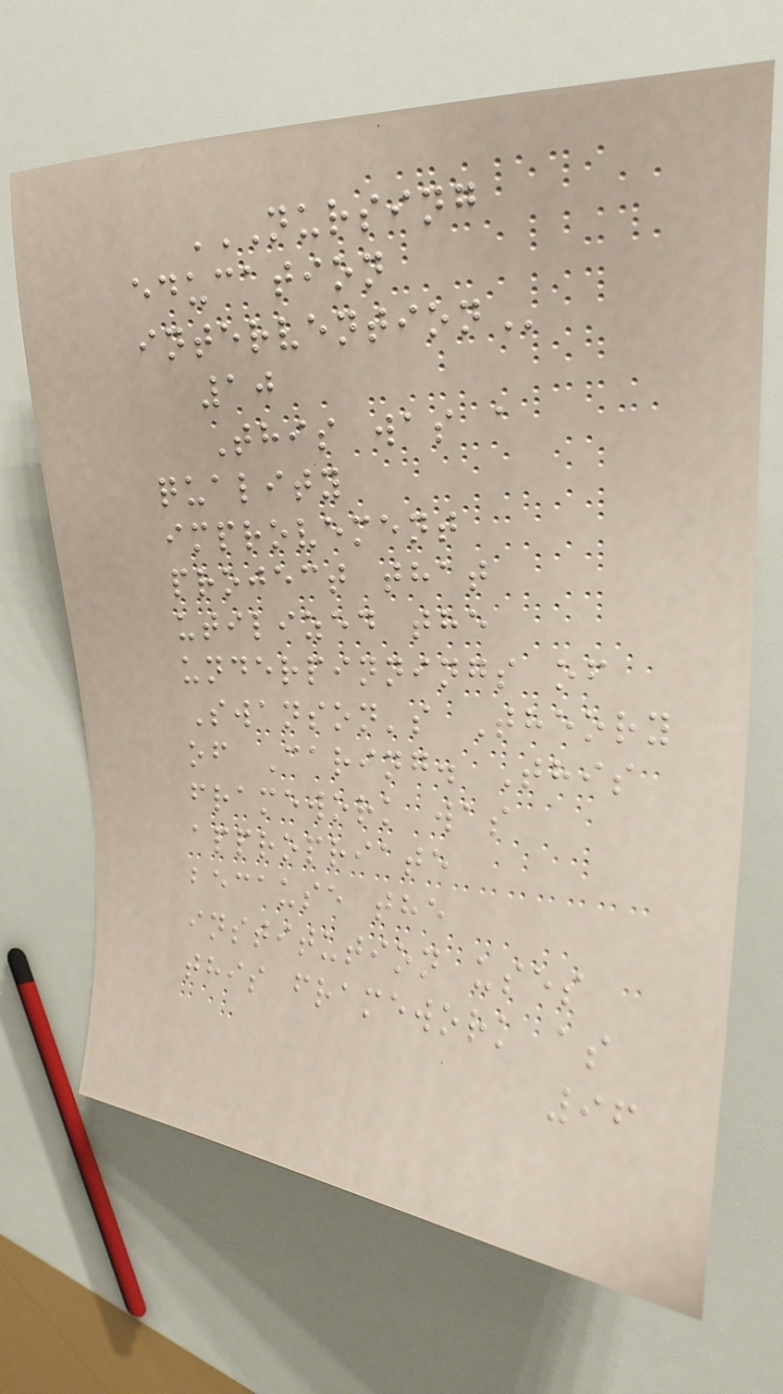NURSING
EDUCATION
INTERVENTION
10
This was a
quality
improvement
project that
utilized the
underpinnings of
Swanson's Theory
of Caring. This
framework was
appropriate
because the
institution uses
this framework as
96
